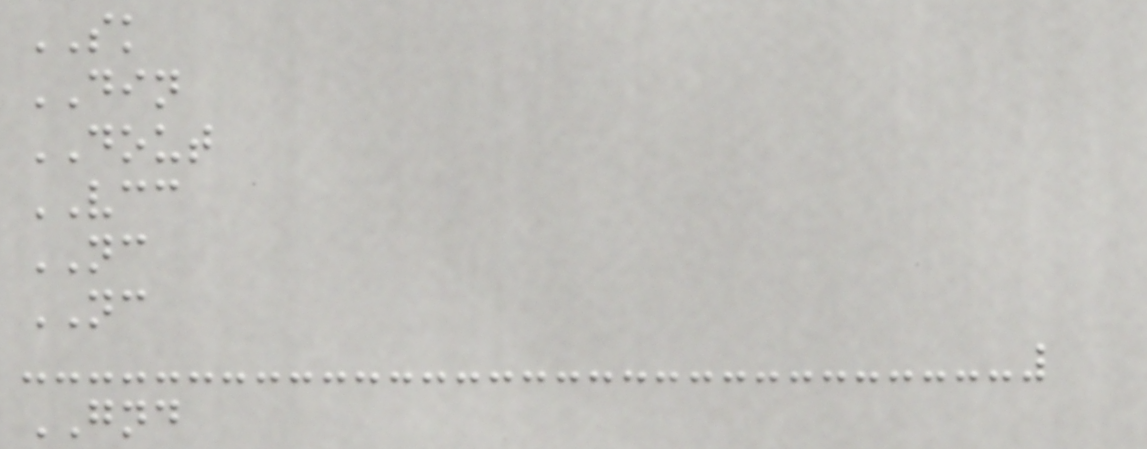SK
DIN
DOUT
VCC
NC
NC
GND
